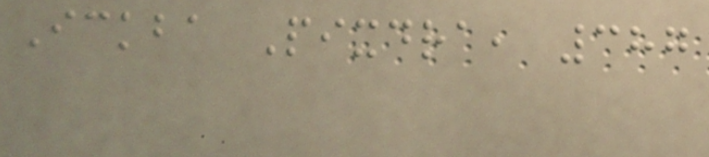Ickba Pixdra, 387
